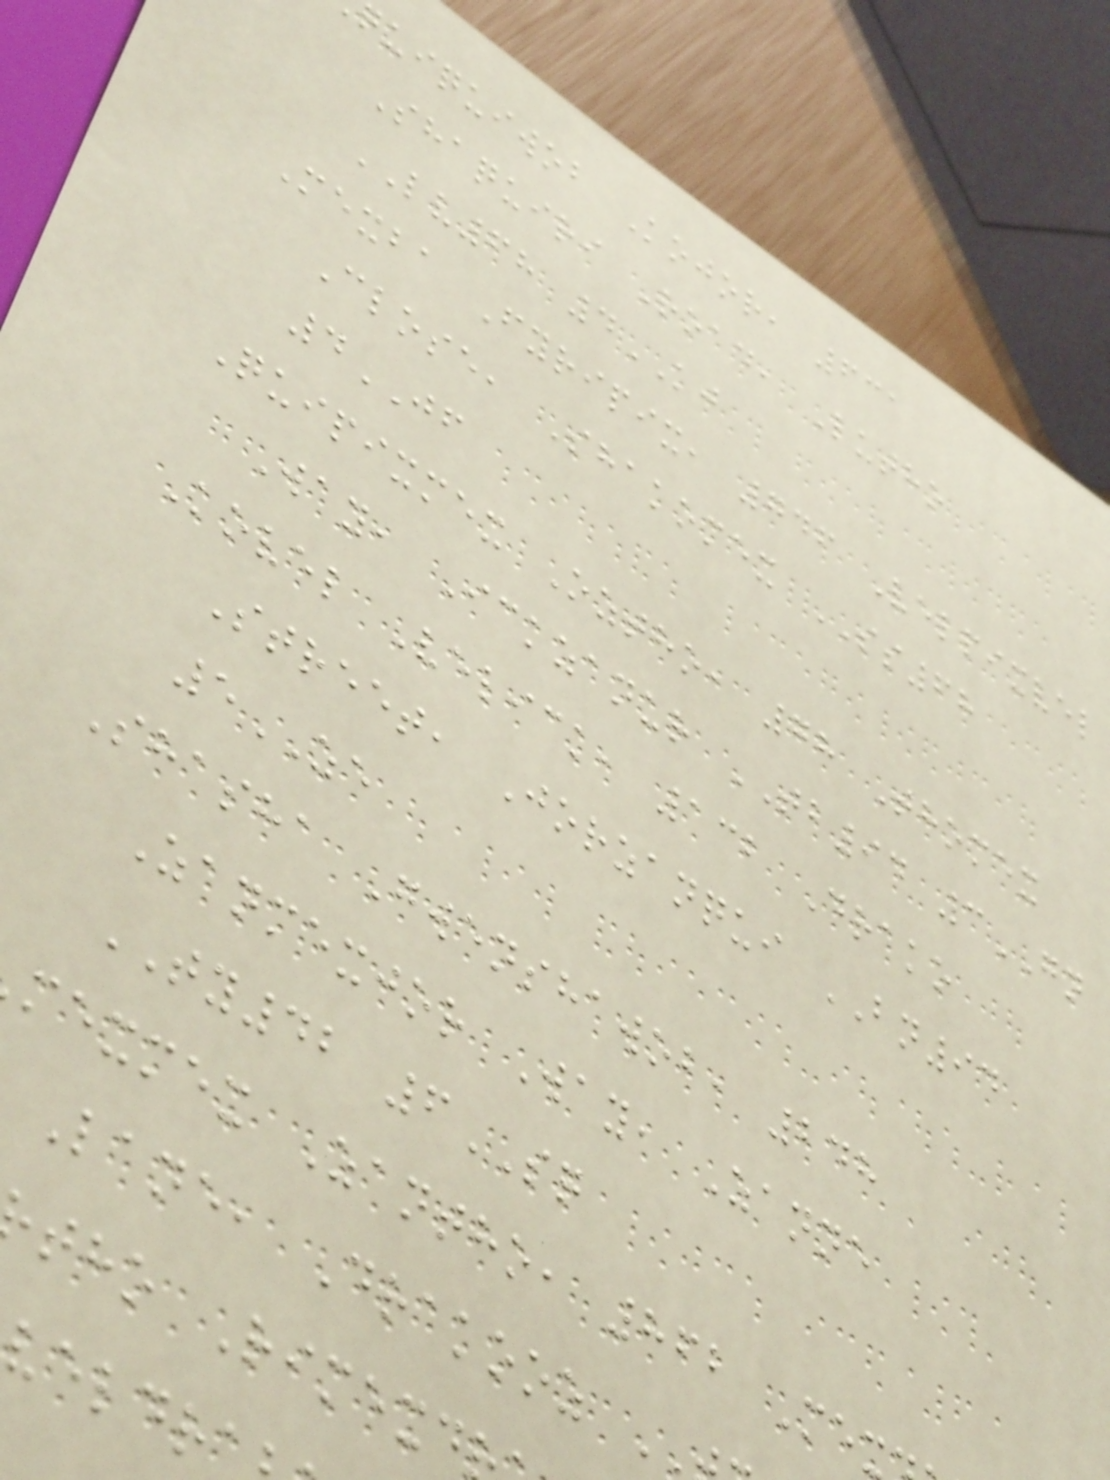quiquiwob Kojor, 631
Shaquiri Road, Lutho
LV68 4KJ
Mexba Fyripix, 746 Velpixvel
Close, Shakomex SS68
4JF
Quipixmex Oztho, 78 Thomex
Way, Ickzanur TB94 3GN
Kovel Velick, 132 Drako
Street, Jorzanqui BN94
5ZE
Shasha Gwenshawob, 248
Zanmexjor Way, Zanne
TY42 6SQ
mexmex Zantho, 862 Me
Lane, Drakooz
tho Rimexd
